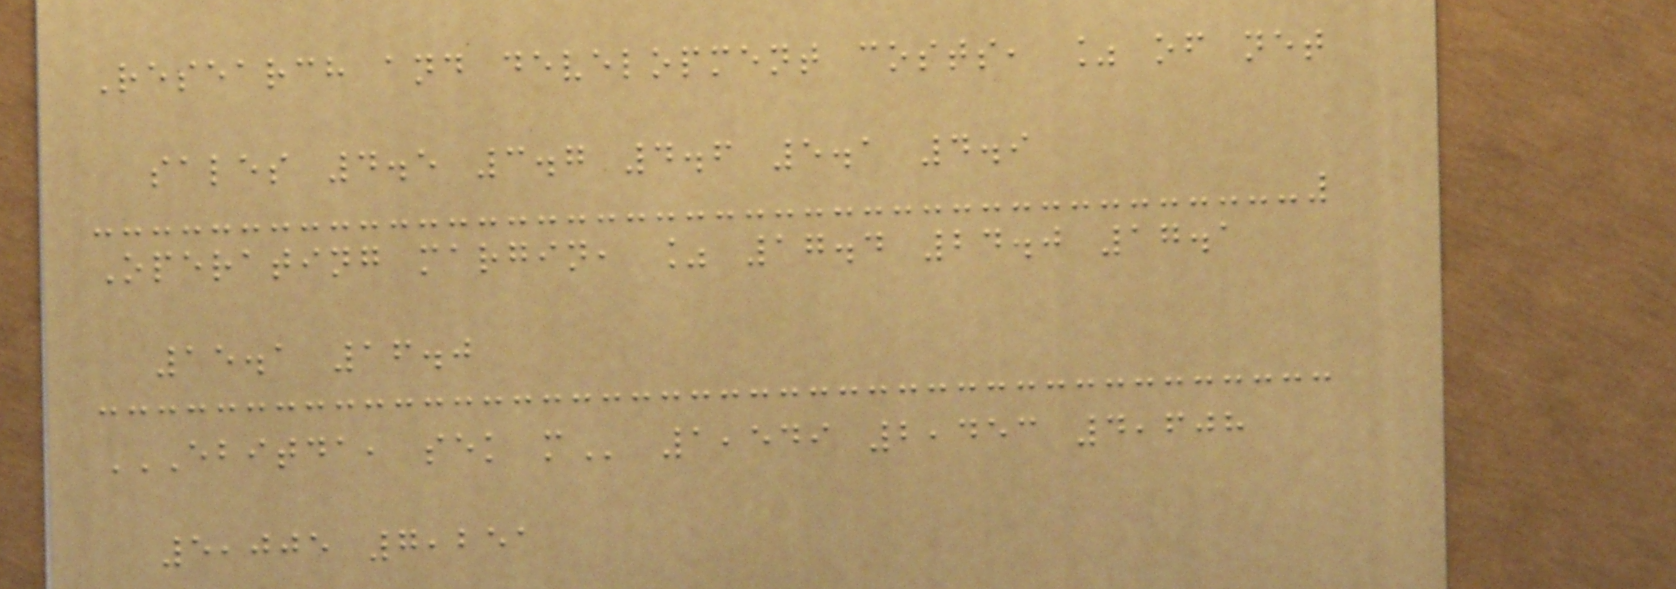Research and development costs, % of net
sales 4.5 3.7 4.6 5.1 4.9
Operating margin, % 17.4 24.0 17.1
15.1 16.0
EBITDA, SEK M 1,549 2,453 4,608
5,005 7,251
